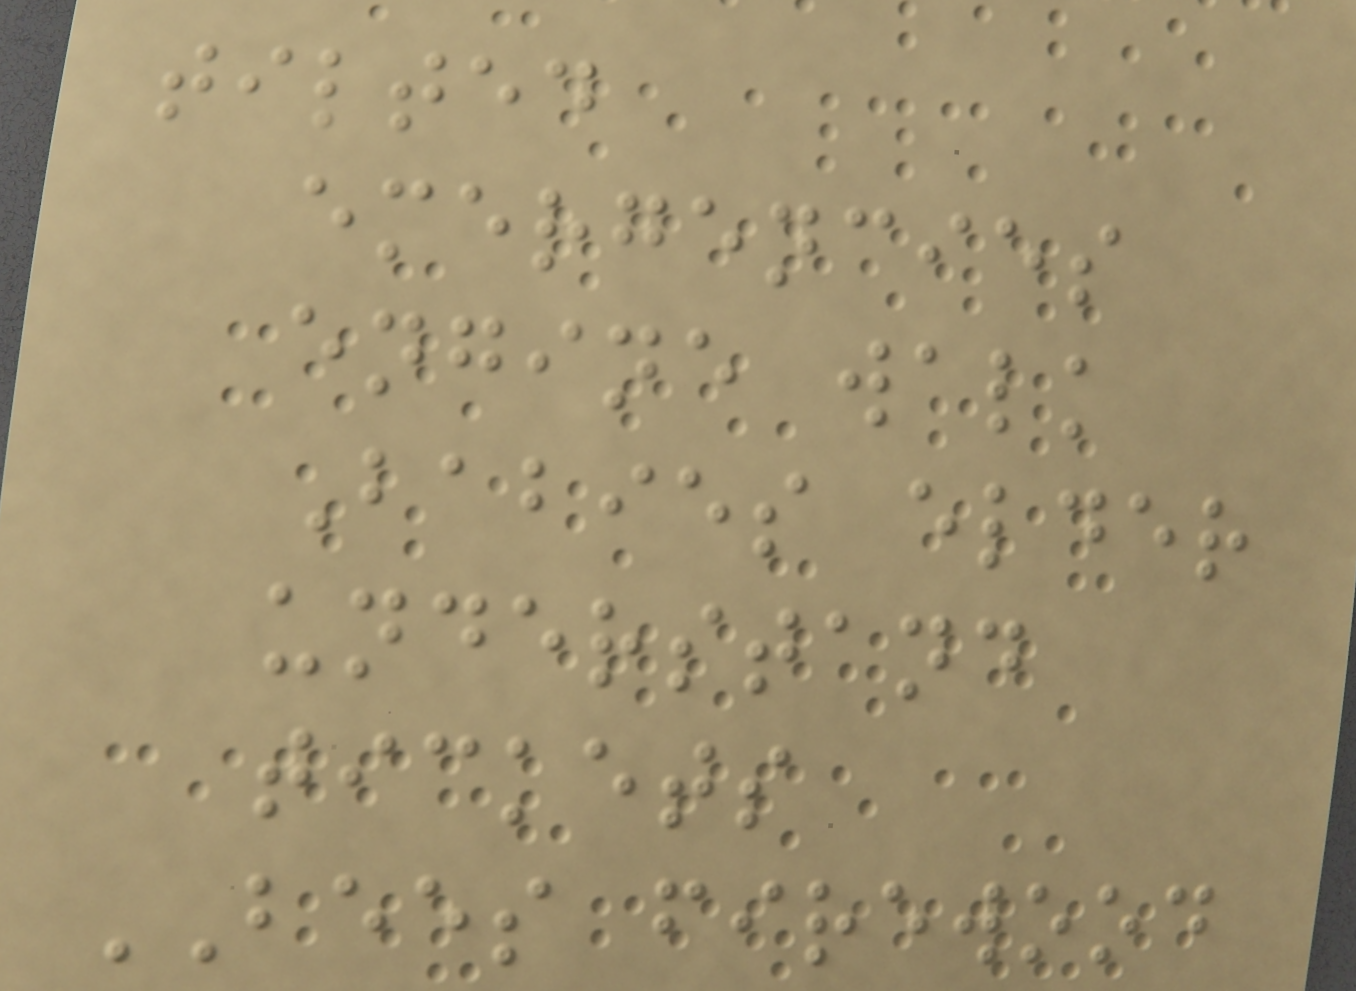tilted
emergencies
engine walk
Babies elder
understand
tickets
BEES firewood
